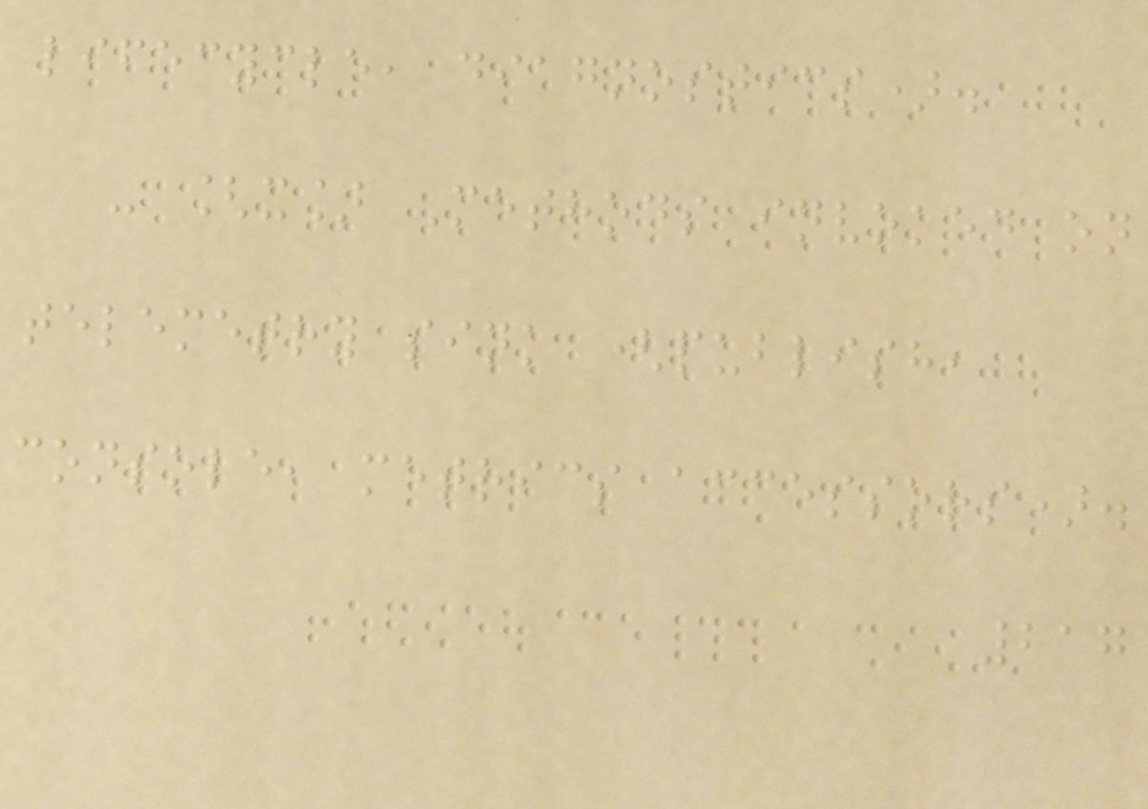lifecycle, diagnostics).
- [x] Methods invoked on
telemetry sink (publish,
console, metrics accessors).
217
